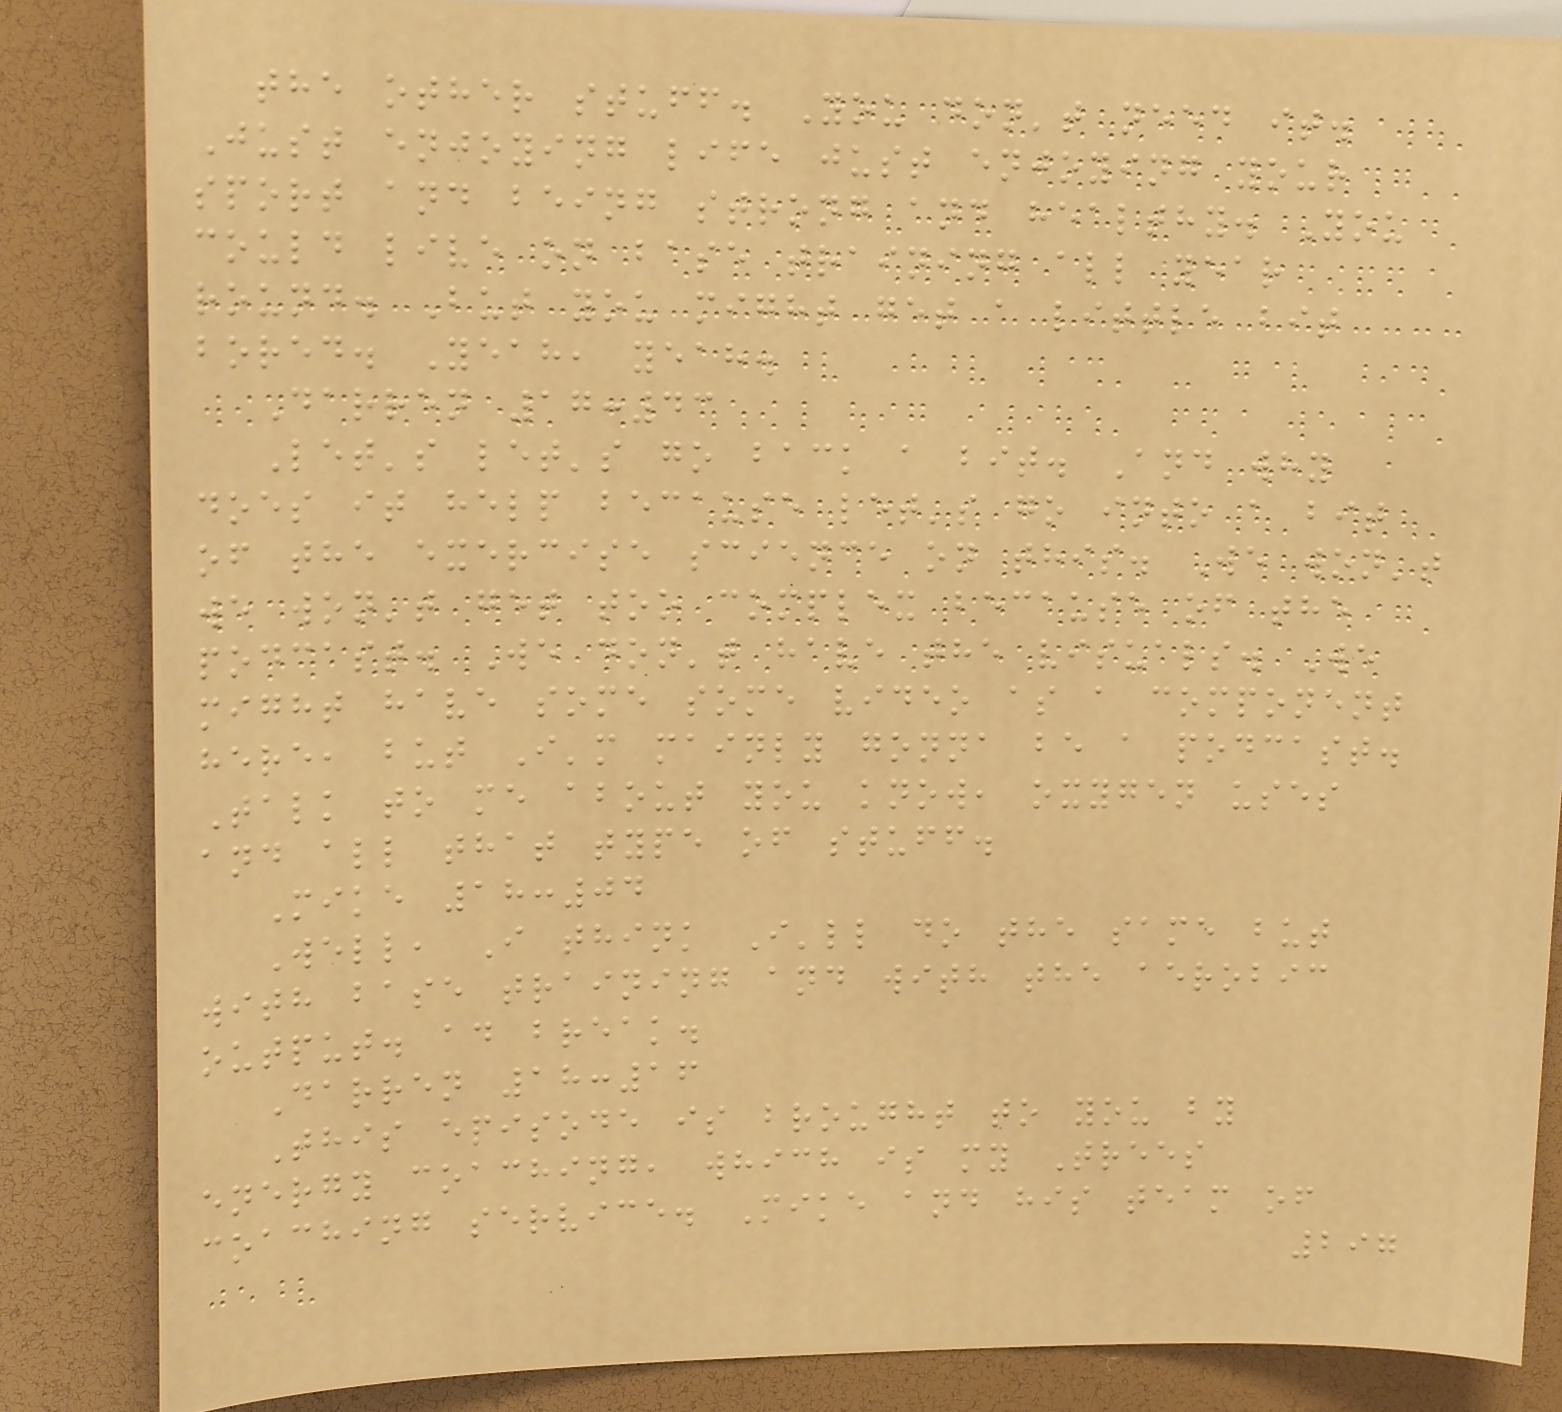the other stuff. You don't need it.
Just enjoying life just enjoying your
sport and being strong and healthy. You
could live on base training all year
round. But you might get a little bit
bored. Yeah, yeah.
Darren 17:43
Let's let's go back a bit. And why
does it help because let's go into a bit
of the exercise science on this. We won't
we won't get too complex because of the
podcast. We don't have the visuals. We
might have some some video as a component
here, but I'm mainly gonna be a podcast.
Talk to me about you know, oxygen uses
and all that type of stuff.
Mike 18:04
Well, I think I'll do the same but
with base training and with the aerobic
output. ad break.
Darren 18:16
This episode is brought to you by
energy coaching, which is my Trees
coaching service. Mike and his team of
297
